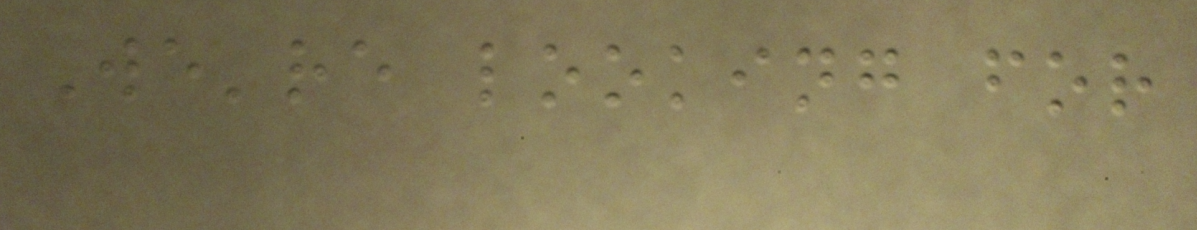We're looking for
